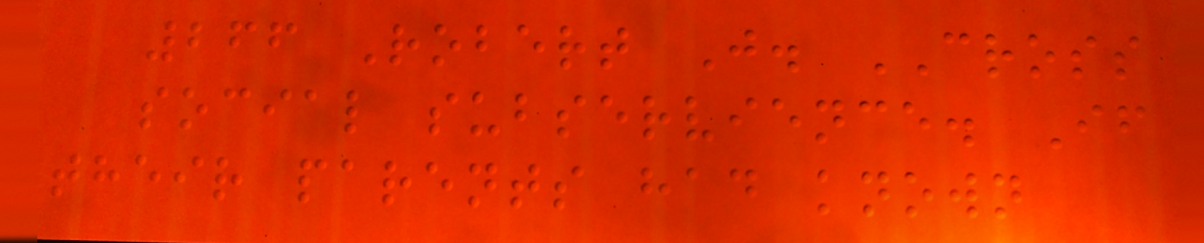266 Robert J. CROSS
social subservience. If
their parents had known
